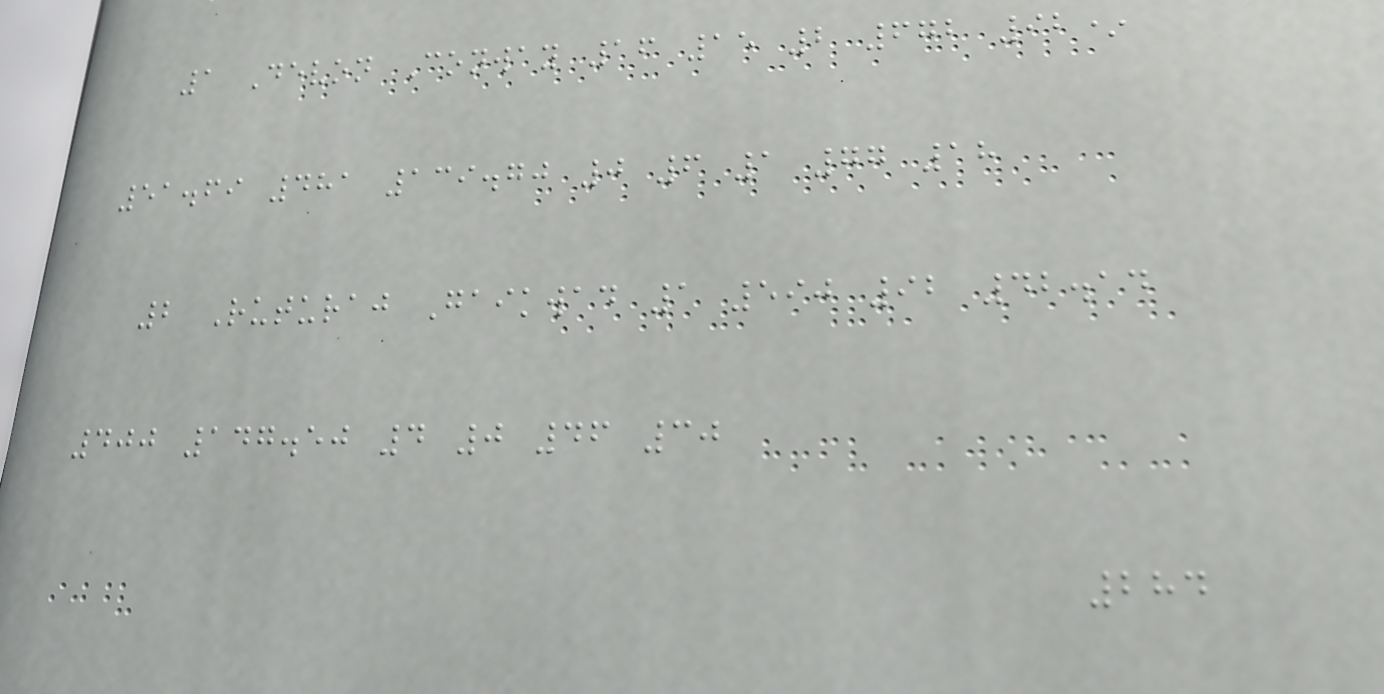1 Devon Conway 16 15 2 672 92*
51.69 481 139.70 0 6 1 77 18
2 Ruturaj Gaikwad 1 590 92 42.14
400 147.50 4 0 46 30
284
